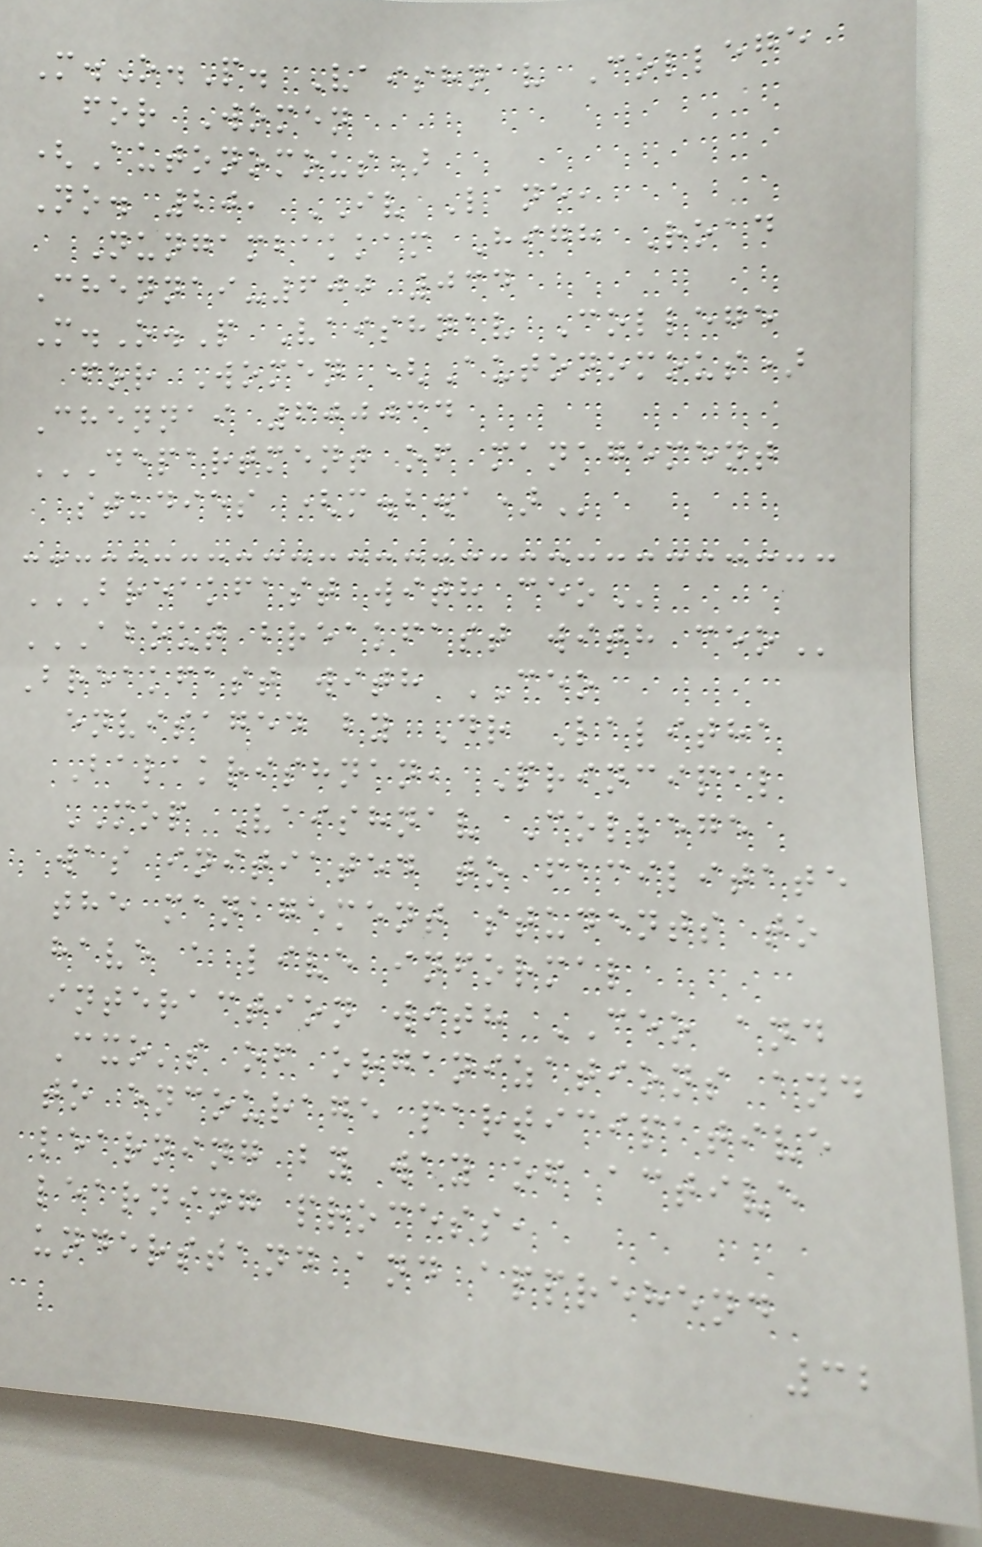M.O.P. Vaishnav College
for Women
(Autonomous)
No. 20, IV Lane,
Nungambakkam High Road
Chennai-600 034
M.O.P Vaishnav College
for Women (Autonomous)
Chennai 600034
DEPARTMENT OF MANAGEMENT
STUDIES (M.B.A)
BREAKFAST WITH CEO
ABOUT BREAKFAST WITH CEO
Breakfast with CEO
envisaged by Dr Lalitha
Balakrishnan, Principal
MOP Vaishnav College
was initiated to facilitate
the management students to
have a live informal
interaction with CEO and
Cxo's of organizations and
to encourage participative
learning by way of active
learning process,
understand and apprehend
32
